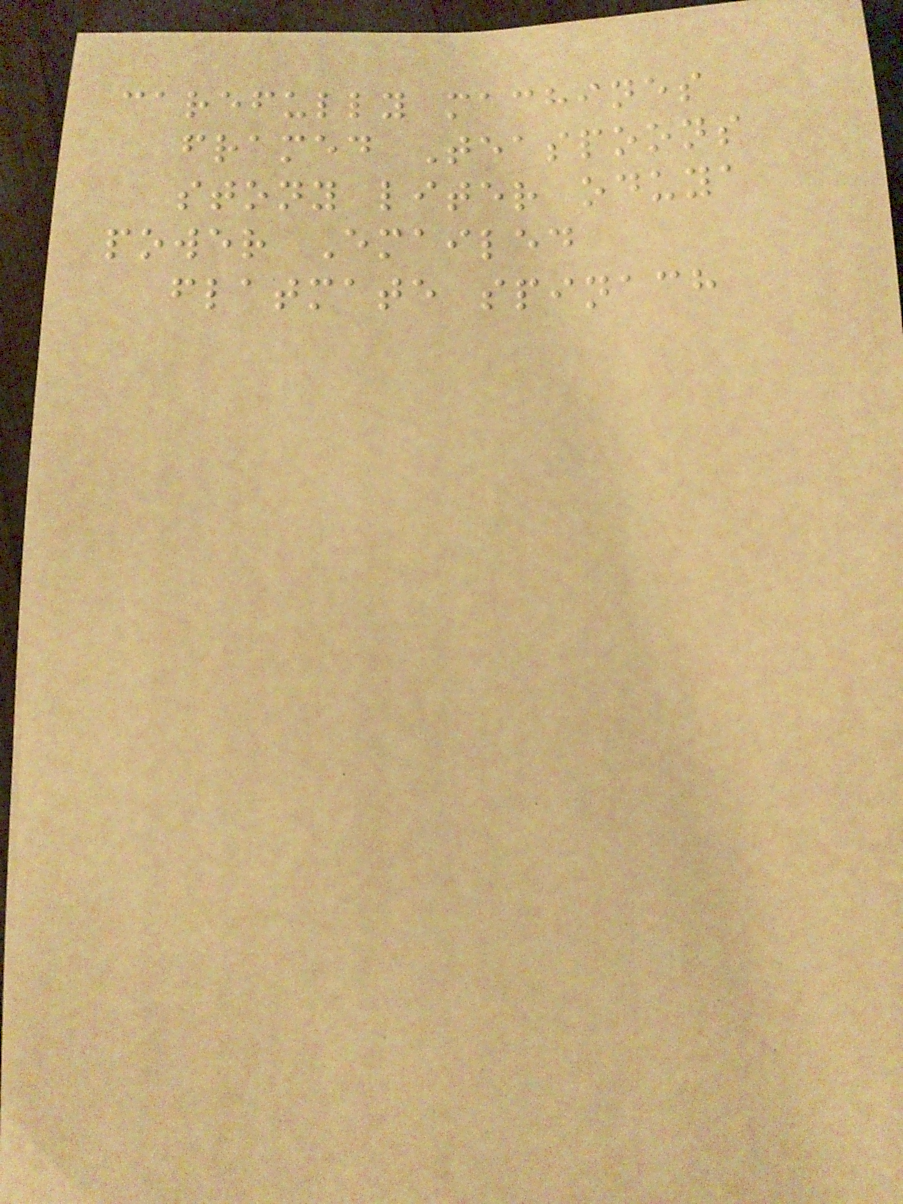carefully machines
framed Teaspoons
stony liter oduya
power Emailed
flatmate spinach
